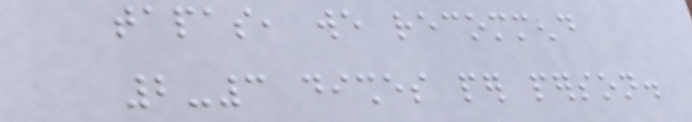tapas, we recommend
2-3 dishes per person.
